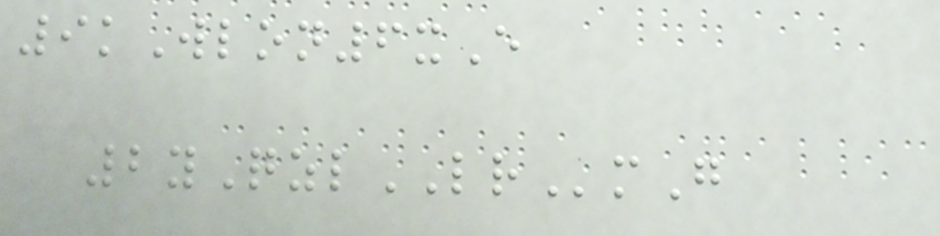9kWlon6xE
2yQzlLRmG
